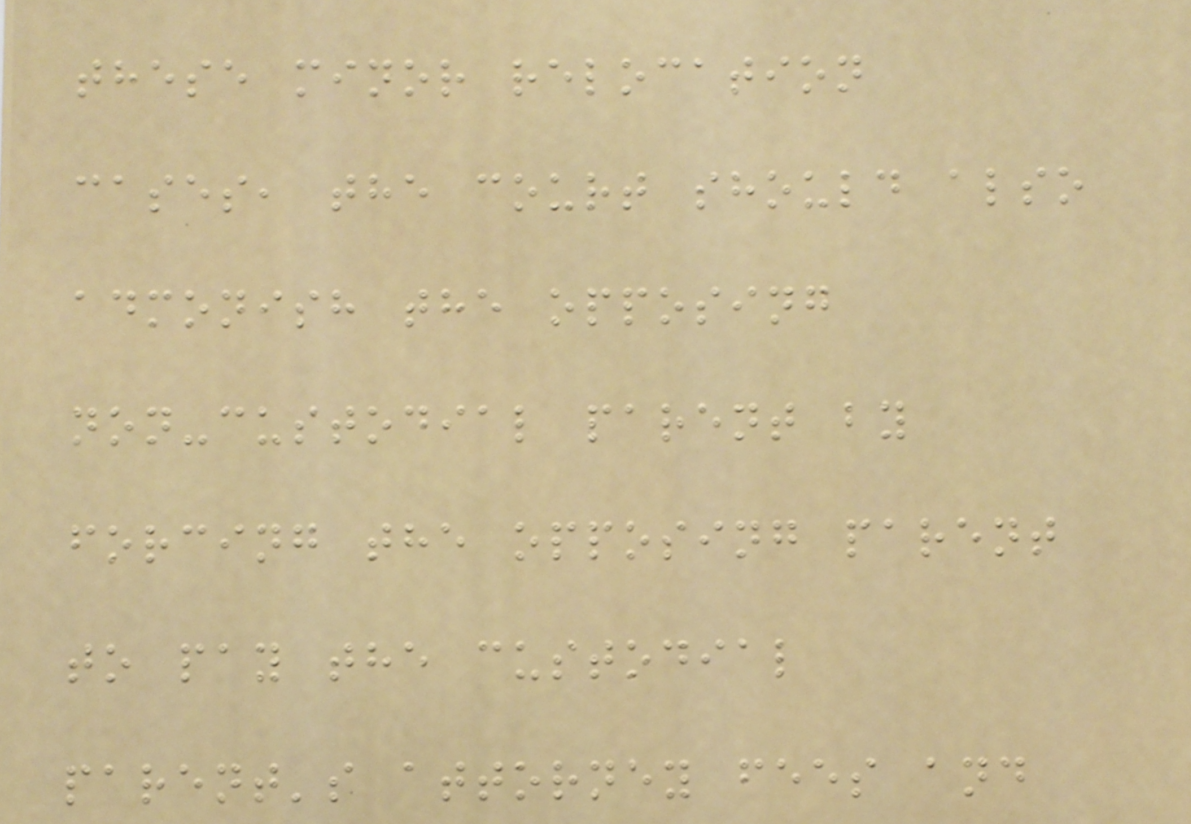these minor relocation
cases, the court should also
admonish the opposing
non-custodial parent by
forcing the opposing parent
to pay the custodial
parent's attorney fees and
